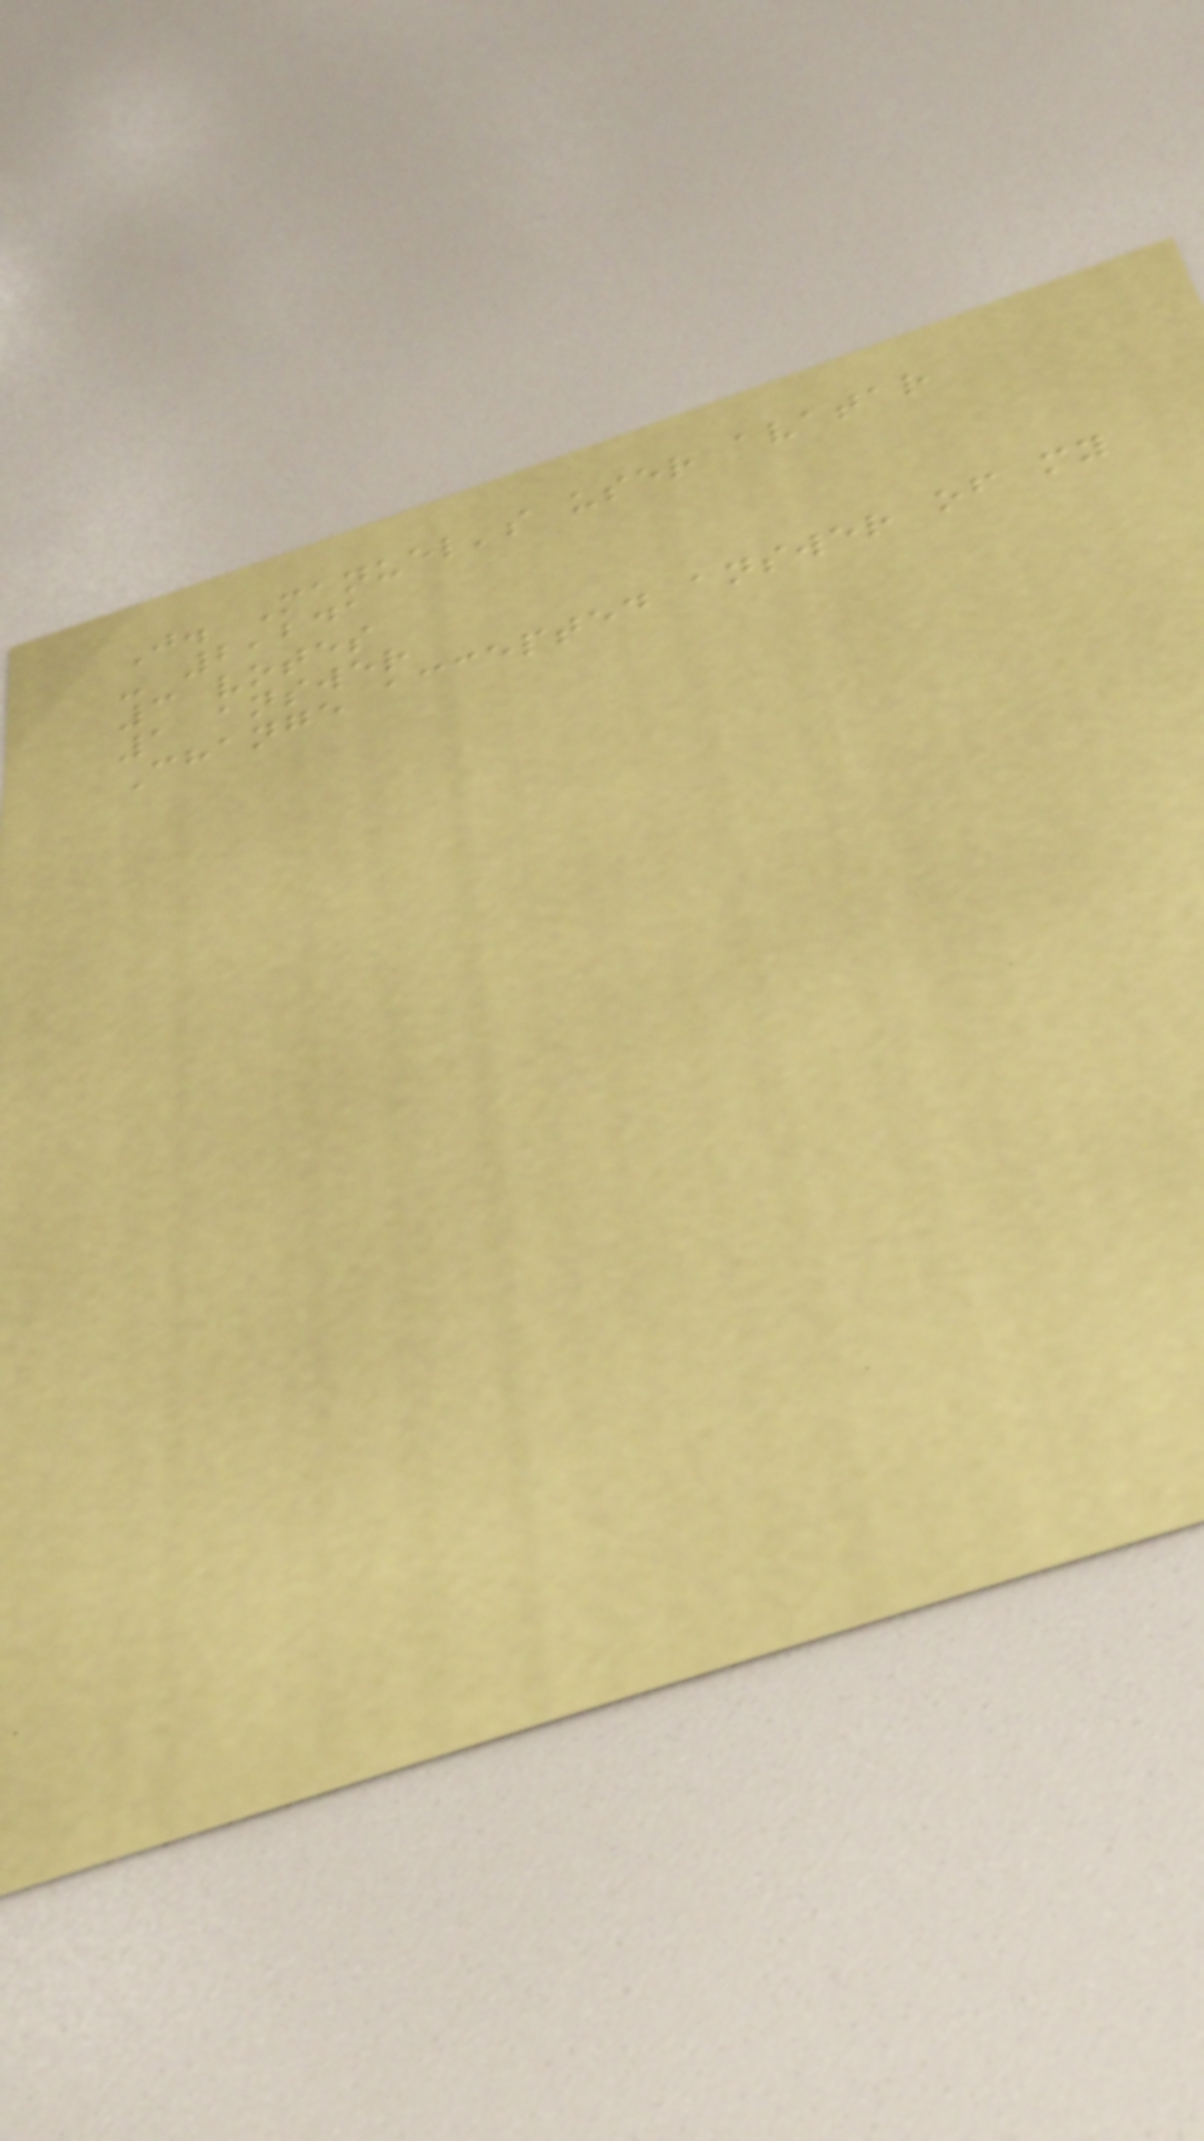J. Manuel's user avatar
- 2,241
3 votes
1 answer
Change accepted answer of my
